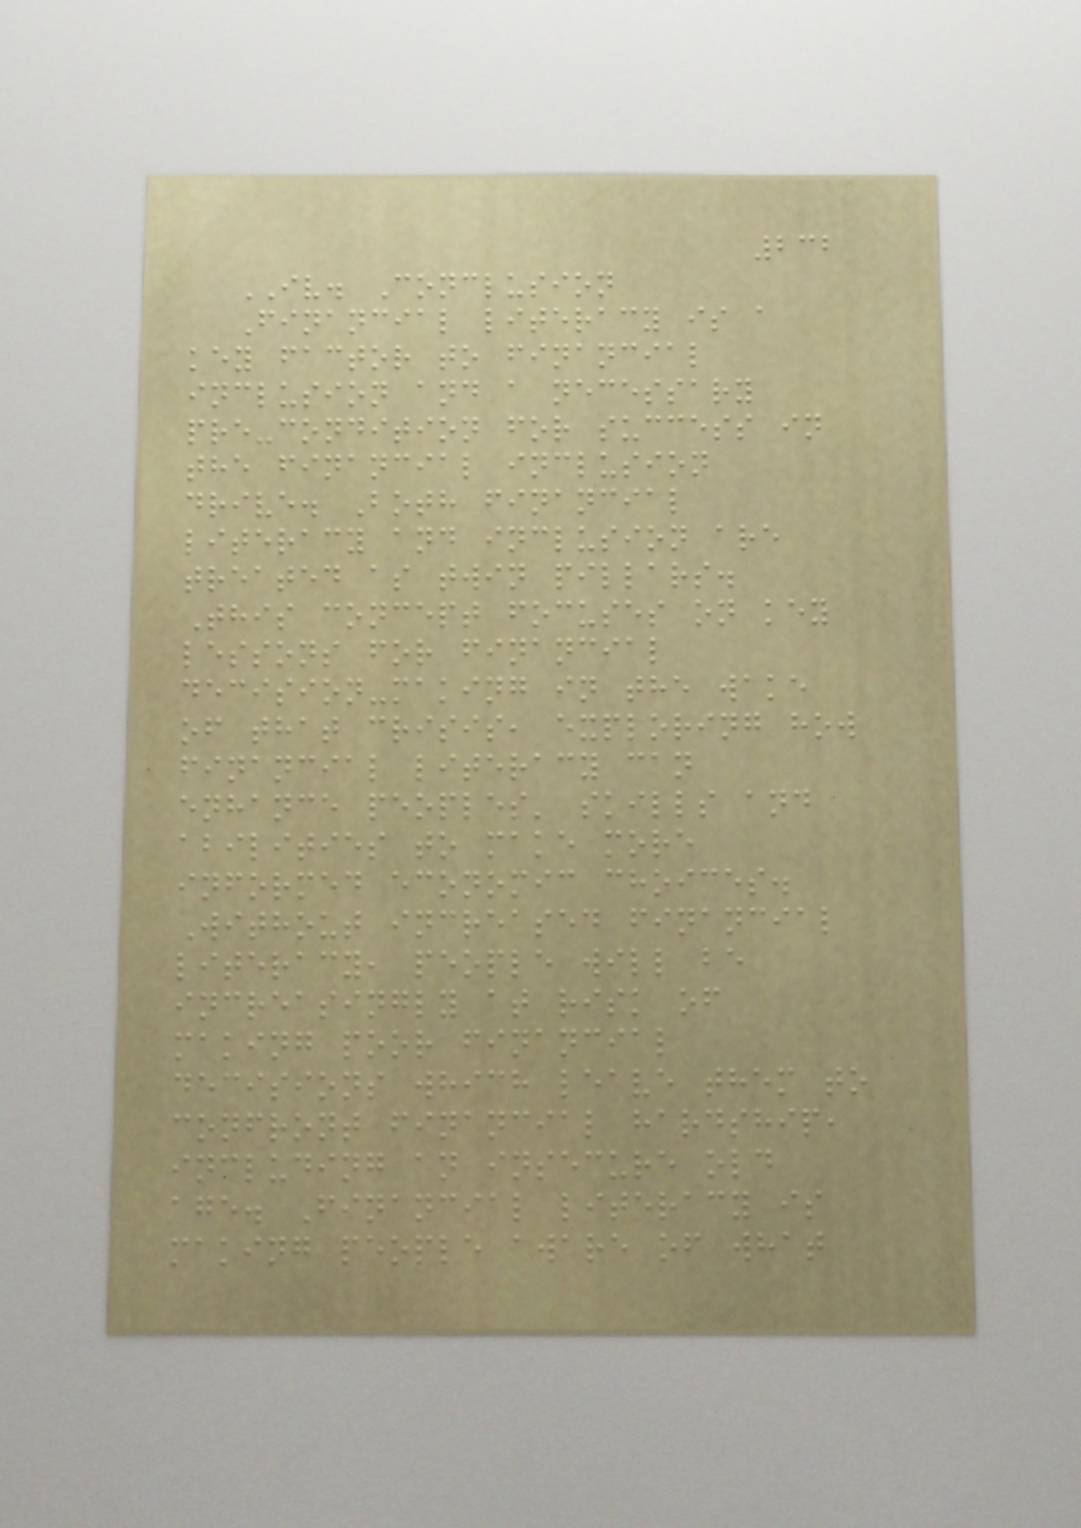232
IV. Conclusion
Financial literacy is a
key factor to financial
inclusion and a necessary
pre-condition for success in
the financial inclusion
drive. Both financial
literacy and inclusion are
treated as twin pillars.
This concept focuses on key
lessons for financial
decision-making in the wake
of that crisis, exploring how
financial literacy can
enhance peoples' skills and
abilities to make more
informed economic choices.
Without increased financial
literacy, people will be
increasingly at risk of
making poor financial
decisions which leave them to
confront financial hardship,
including an insecure old
age. Financial literacy is
making people aware of what
